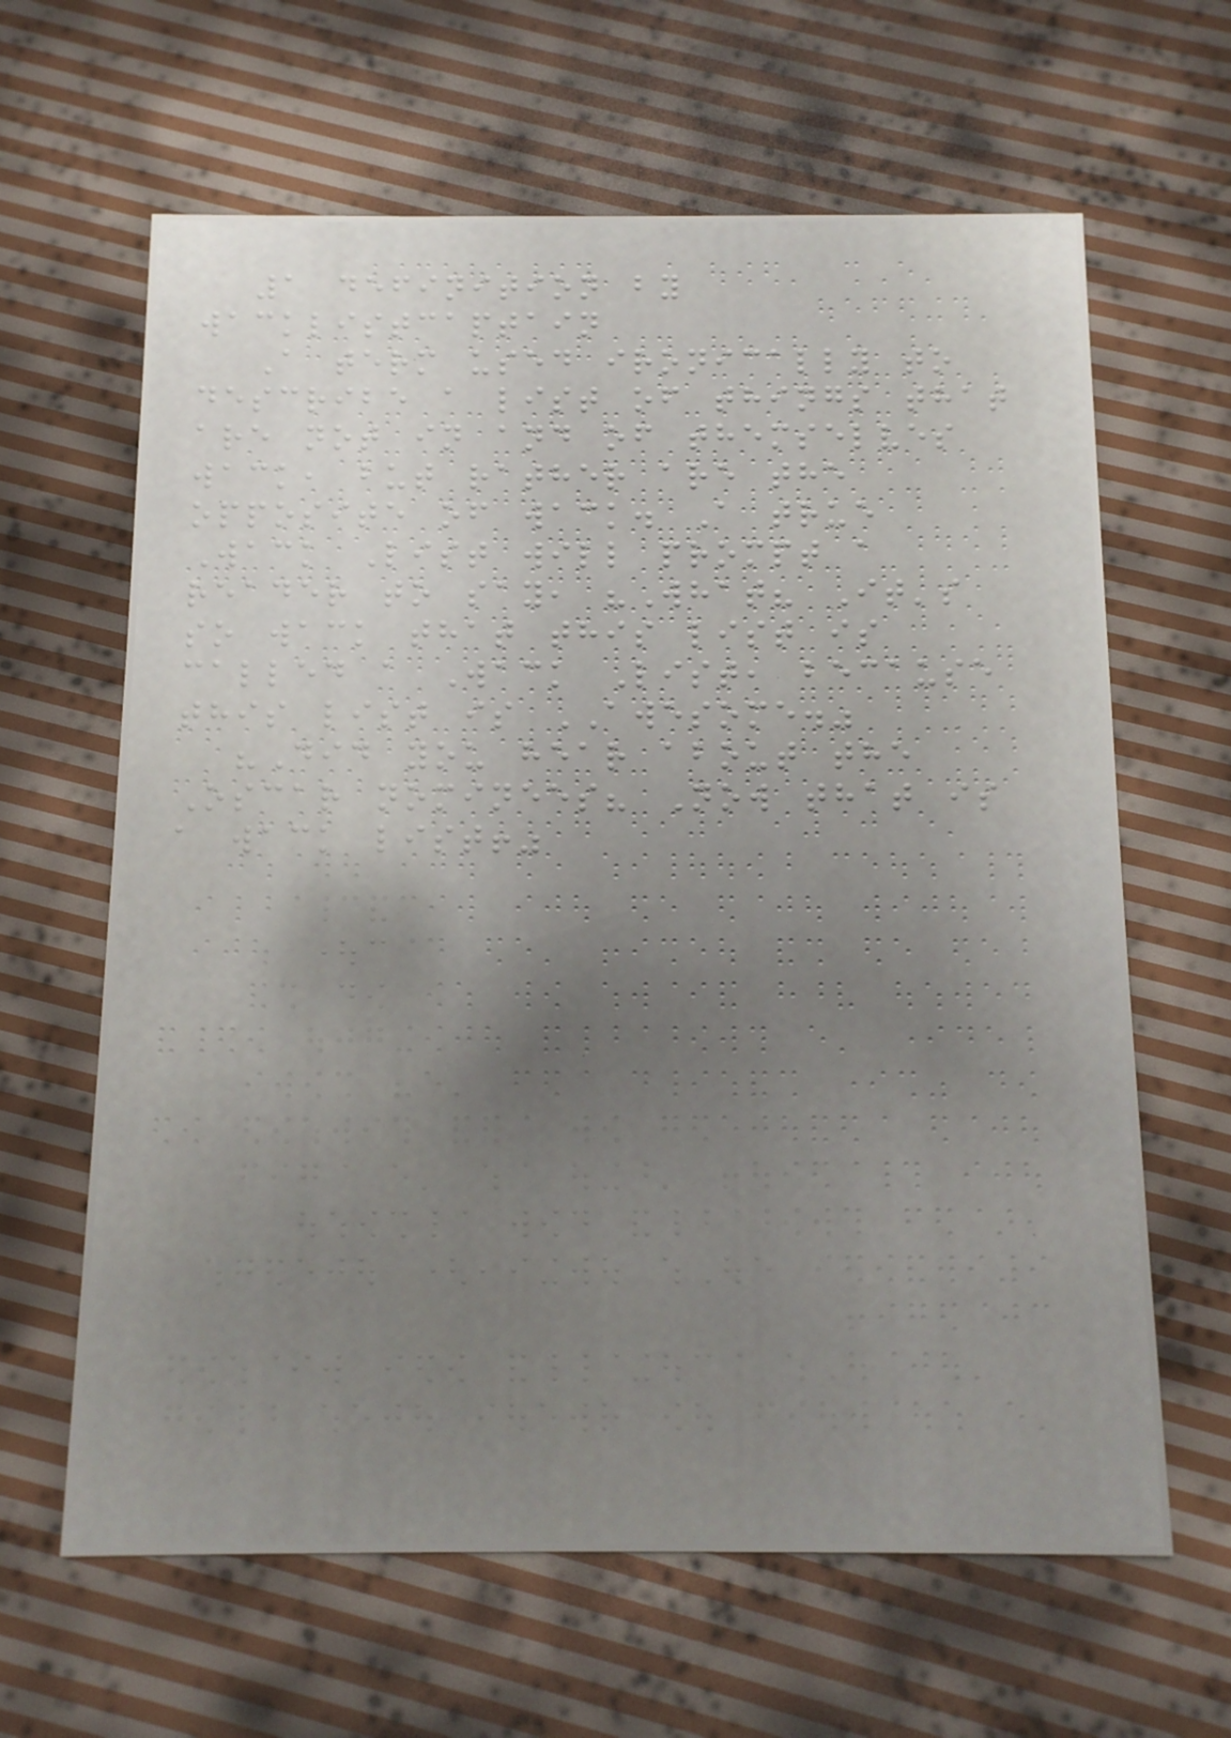1 definition by
wacklistcaptain
A term used ironically to
describe a list of things that
are not in and of themselves
wack, but rather are the
opposite of wack. A true
Wack List will prompt a
reader to say, "What? It's
so wack that this list is
called a Wack List, because
this list is AWESOME."
"Did you hear about the
Oscar nominees? Now that is
a wack list!"
